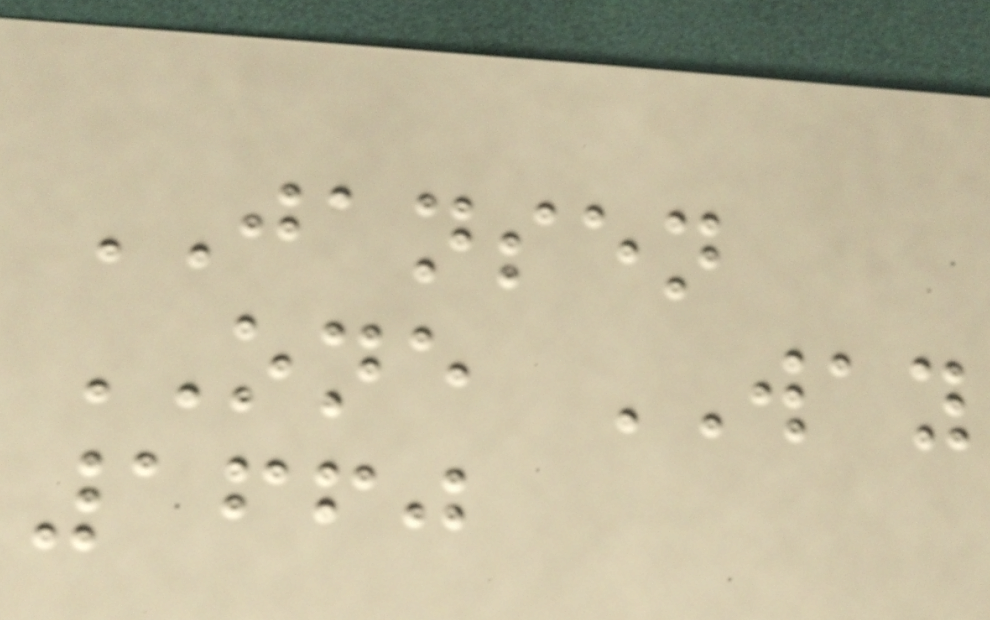JANSEN
ONE WAY
1660
